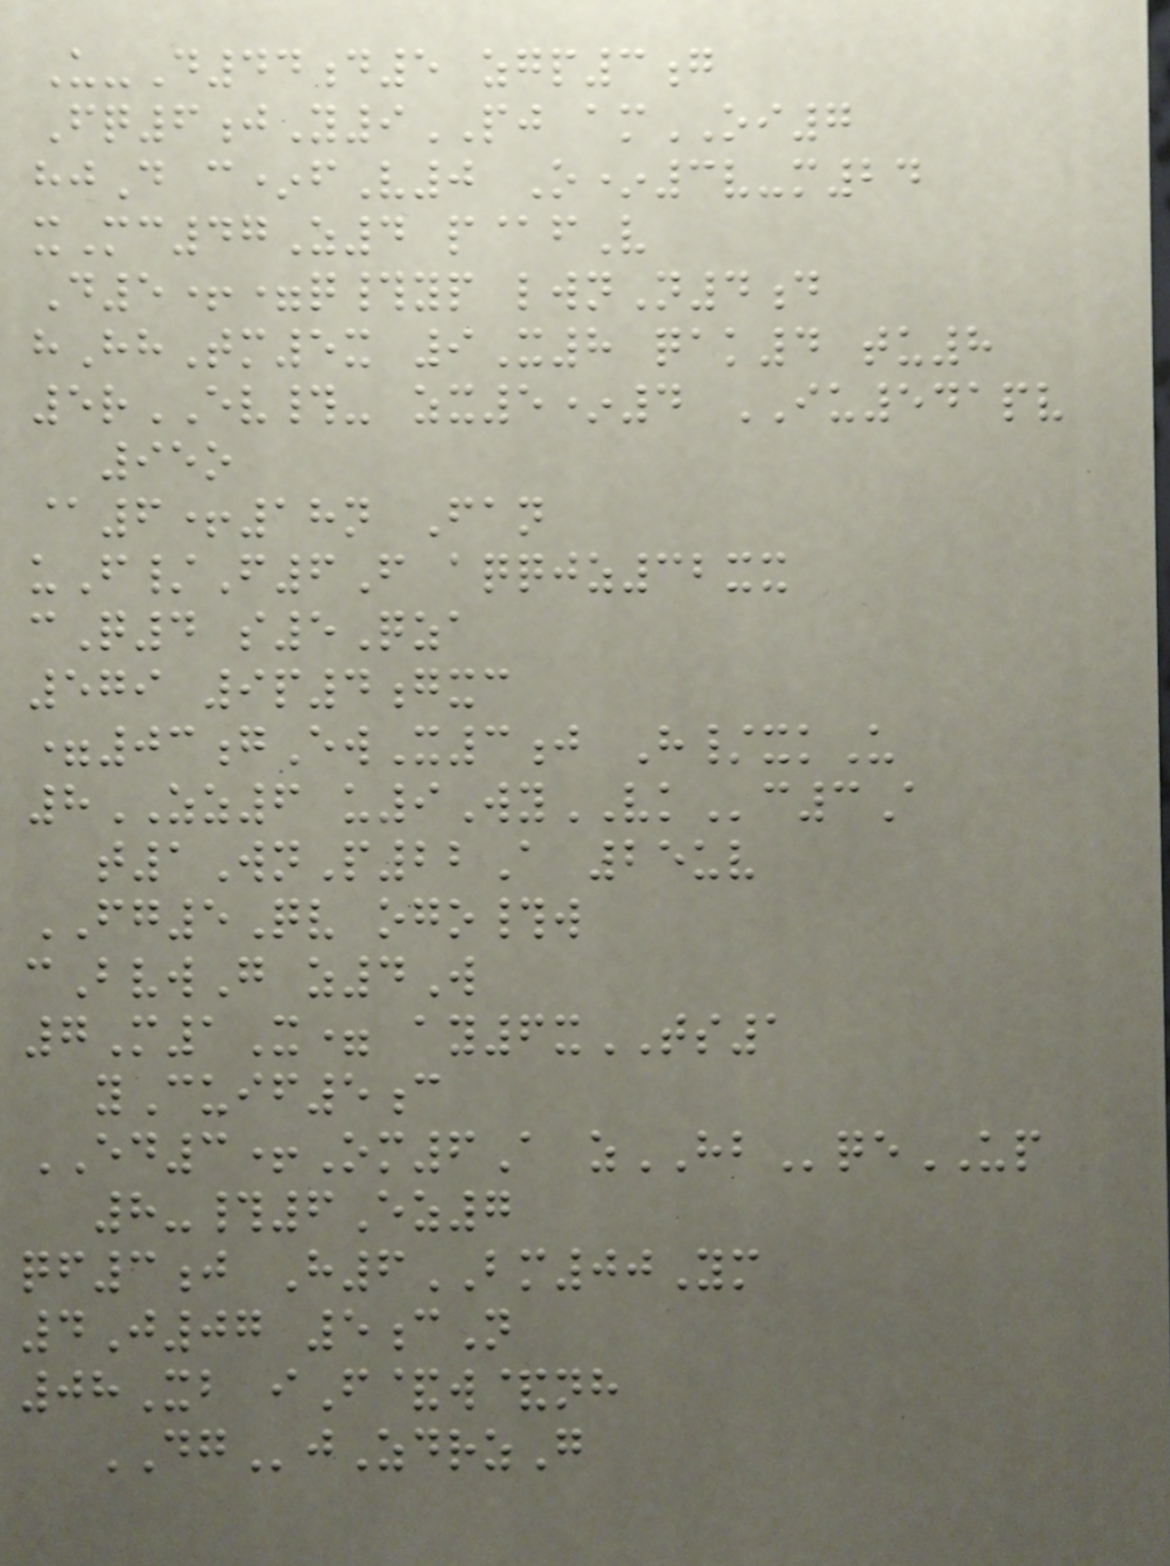U-D44d5 zgp3g
Fq6jY9PJ amOI7
hjD c*fV0 O*3v-m24
xMc47Z4 p@fV
D5+=q#yp lwnN4d
hHhTm5x 9X8 qak4 tu8
5rEV#- zx5*4 IU541pv
95o
@6+18n Fan
uF/F6F aqqjz32xx
cQ4 s5Qza
579 9p4gxc
=03gEwX3j H/xkU
8ZZ6 u9WyVKc3A
t1WnP22A 25uv
FG5Qv ogo#w
cBvwG z4W
7M1X= ay6xTS1
yCuif5c
ED3+Om6A zHBqeUP
8-#6Ez7
qf3j H6BM00Ym
4J07 5cN
08Xb iF&w&nh
DGjZdrzG
